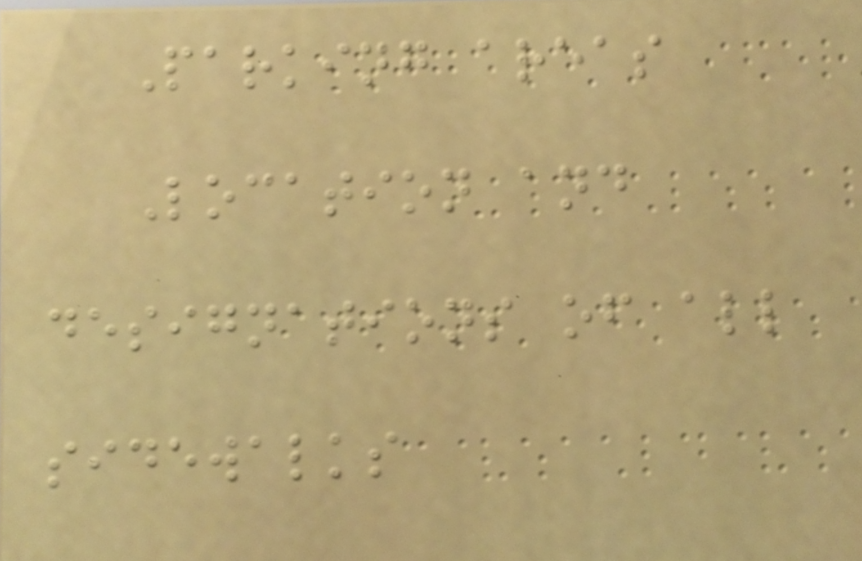Parking areas
Location and
designations of all
sidewalks
